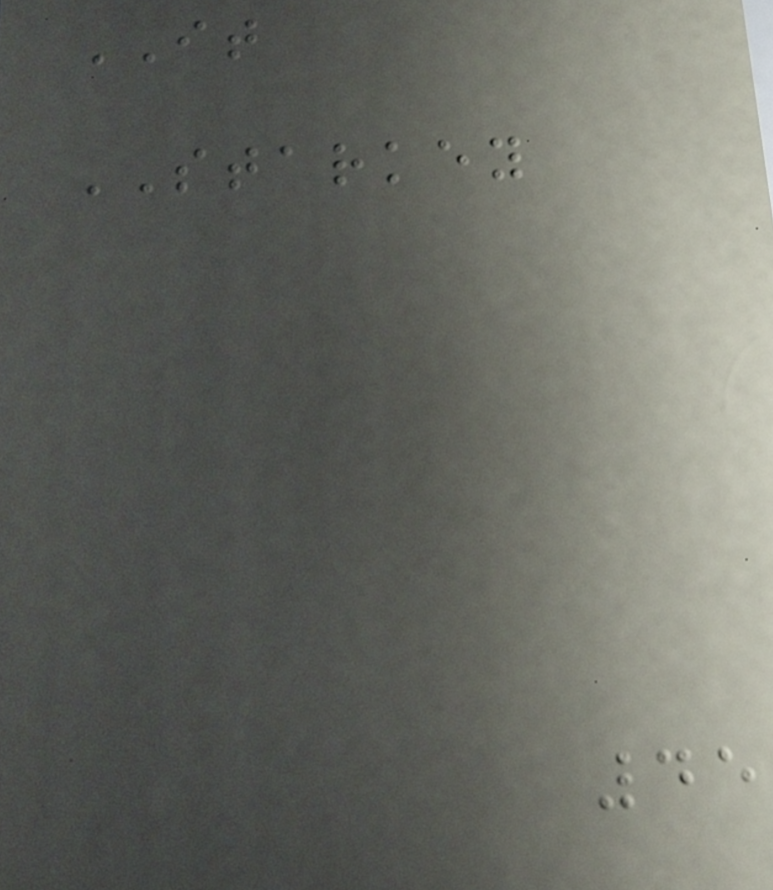IT
STARKEY
45
